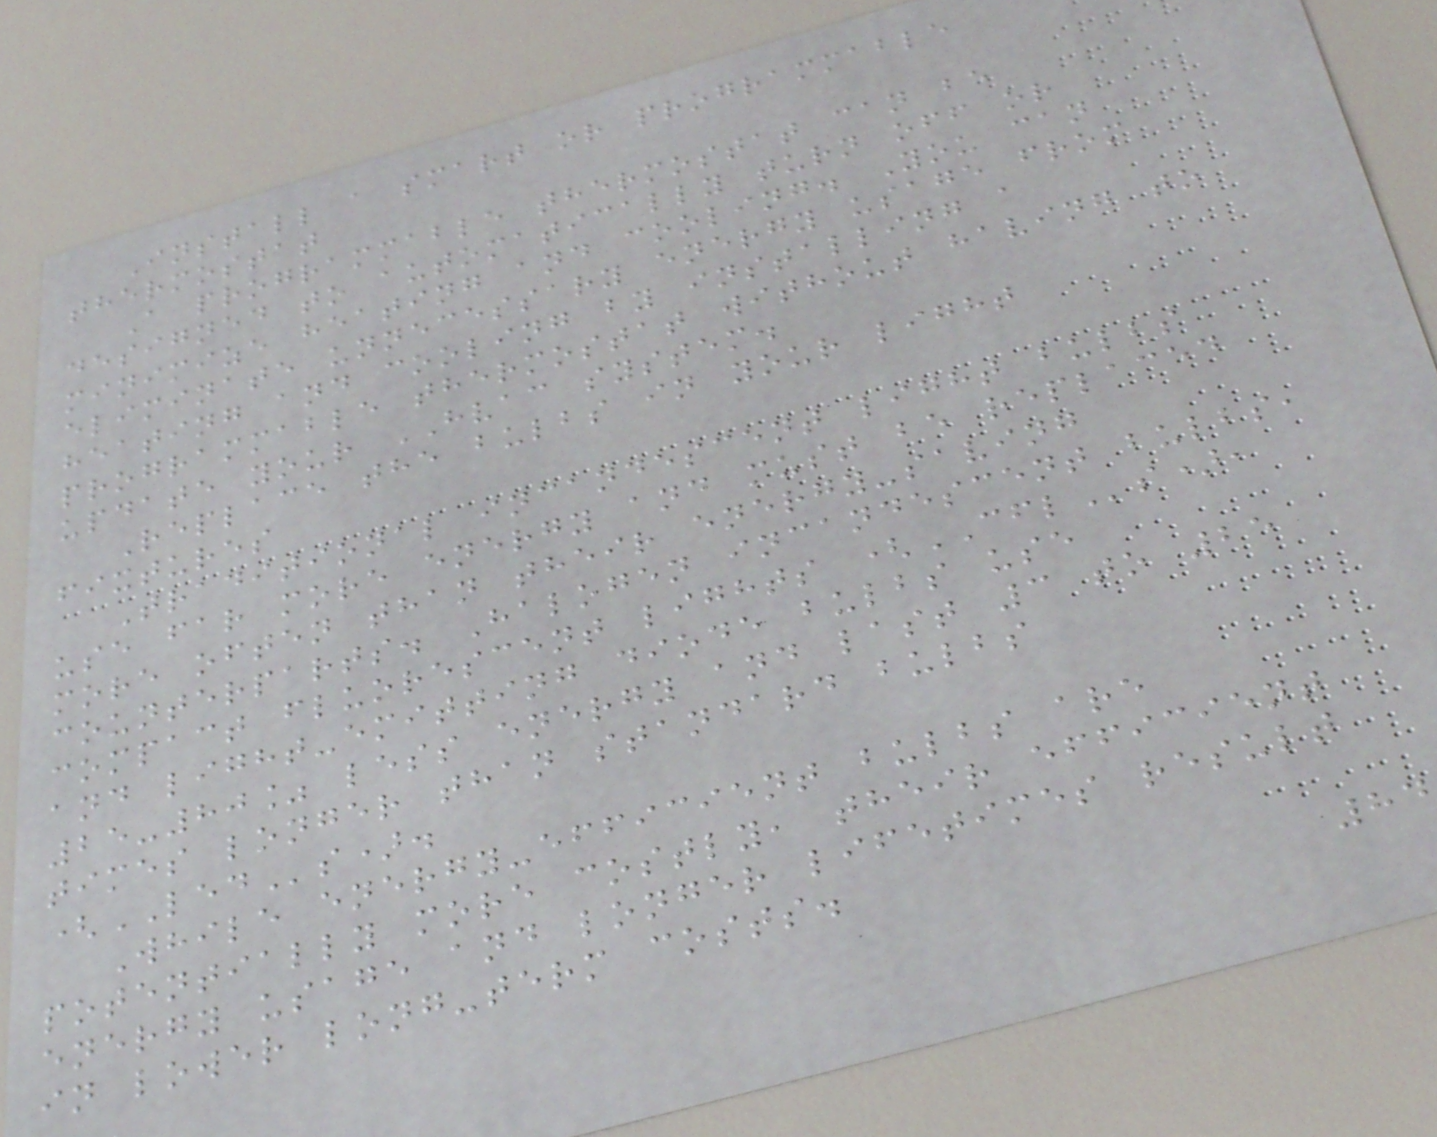Install a smart or programmable
thermostat
A programmable thermostat can be
designed to automatically turn off or
minimize heating and cooling. You can
eliminate unnecessary energy usage from
heating and cooling by installing a
programmable thermostat without having to
update your HVAC system.
Replace the bulbs in your light
fixtures
Traditional incandescent light bulbs
use far more energy and must be replaced
more often than their energy-saving
counterparts. Halogen incandescent bulbs,
compact fluorescent lights (CFLs),
and light-emitting diode bulbs use
25-80% less energy and last 3 to 25
times longer than standard bulbs
(LEDs).
While energy-efficient bulbs are
potentially more costly, their efficient
energy usage and longer lifetimes result
in lower long-term costs.
84
